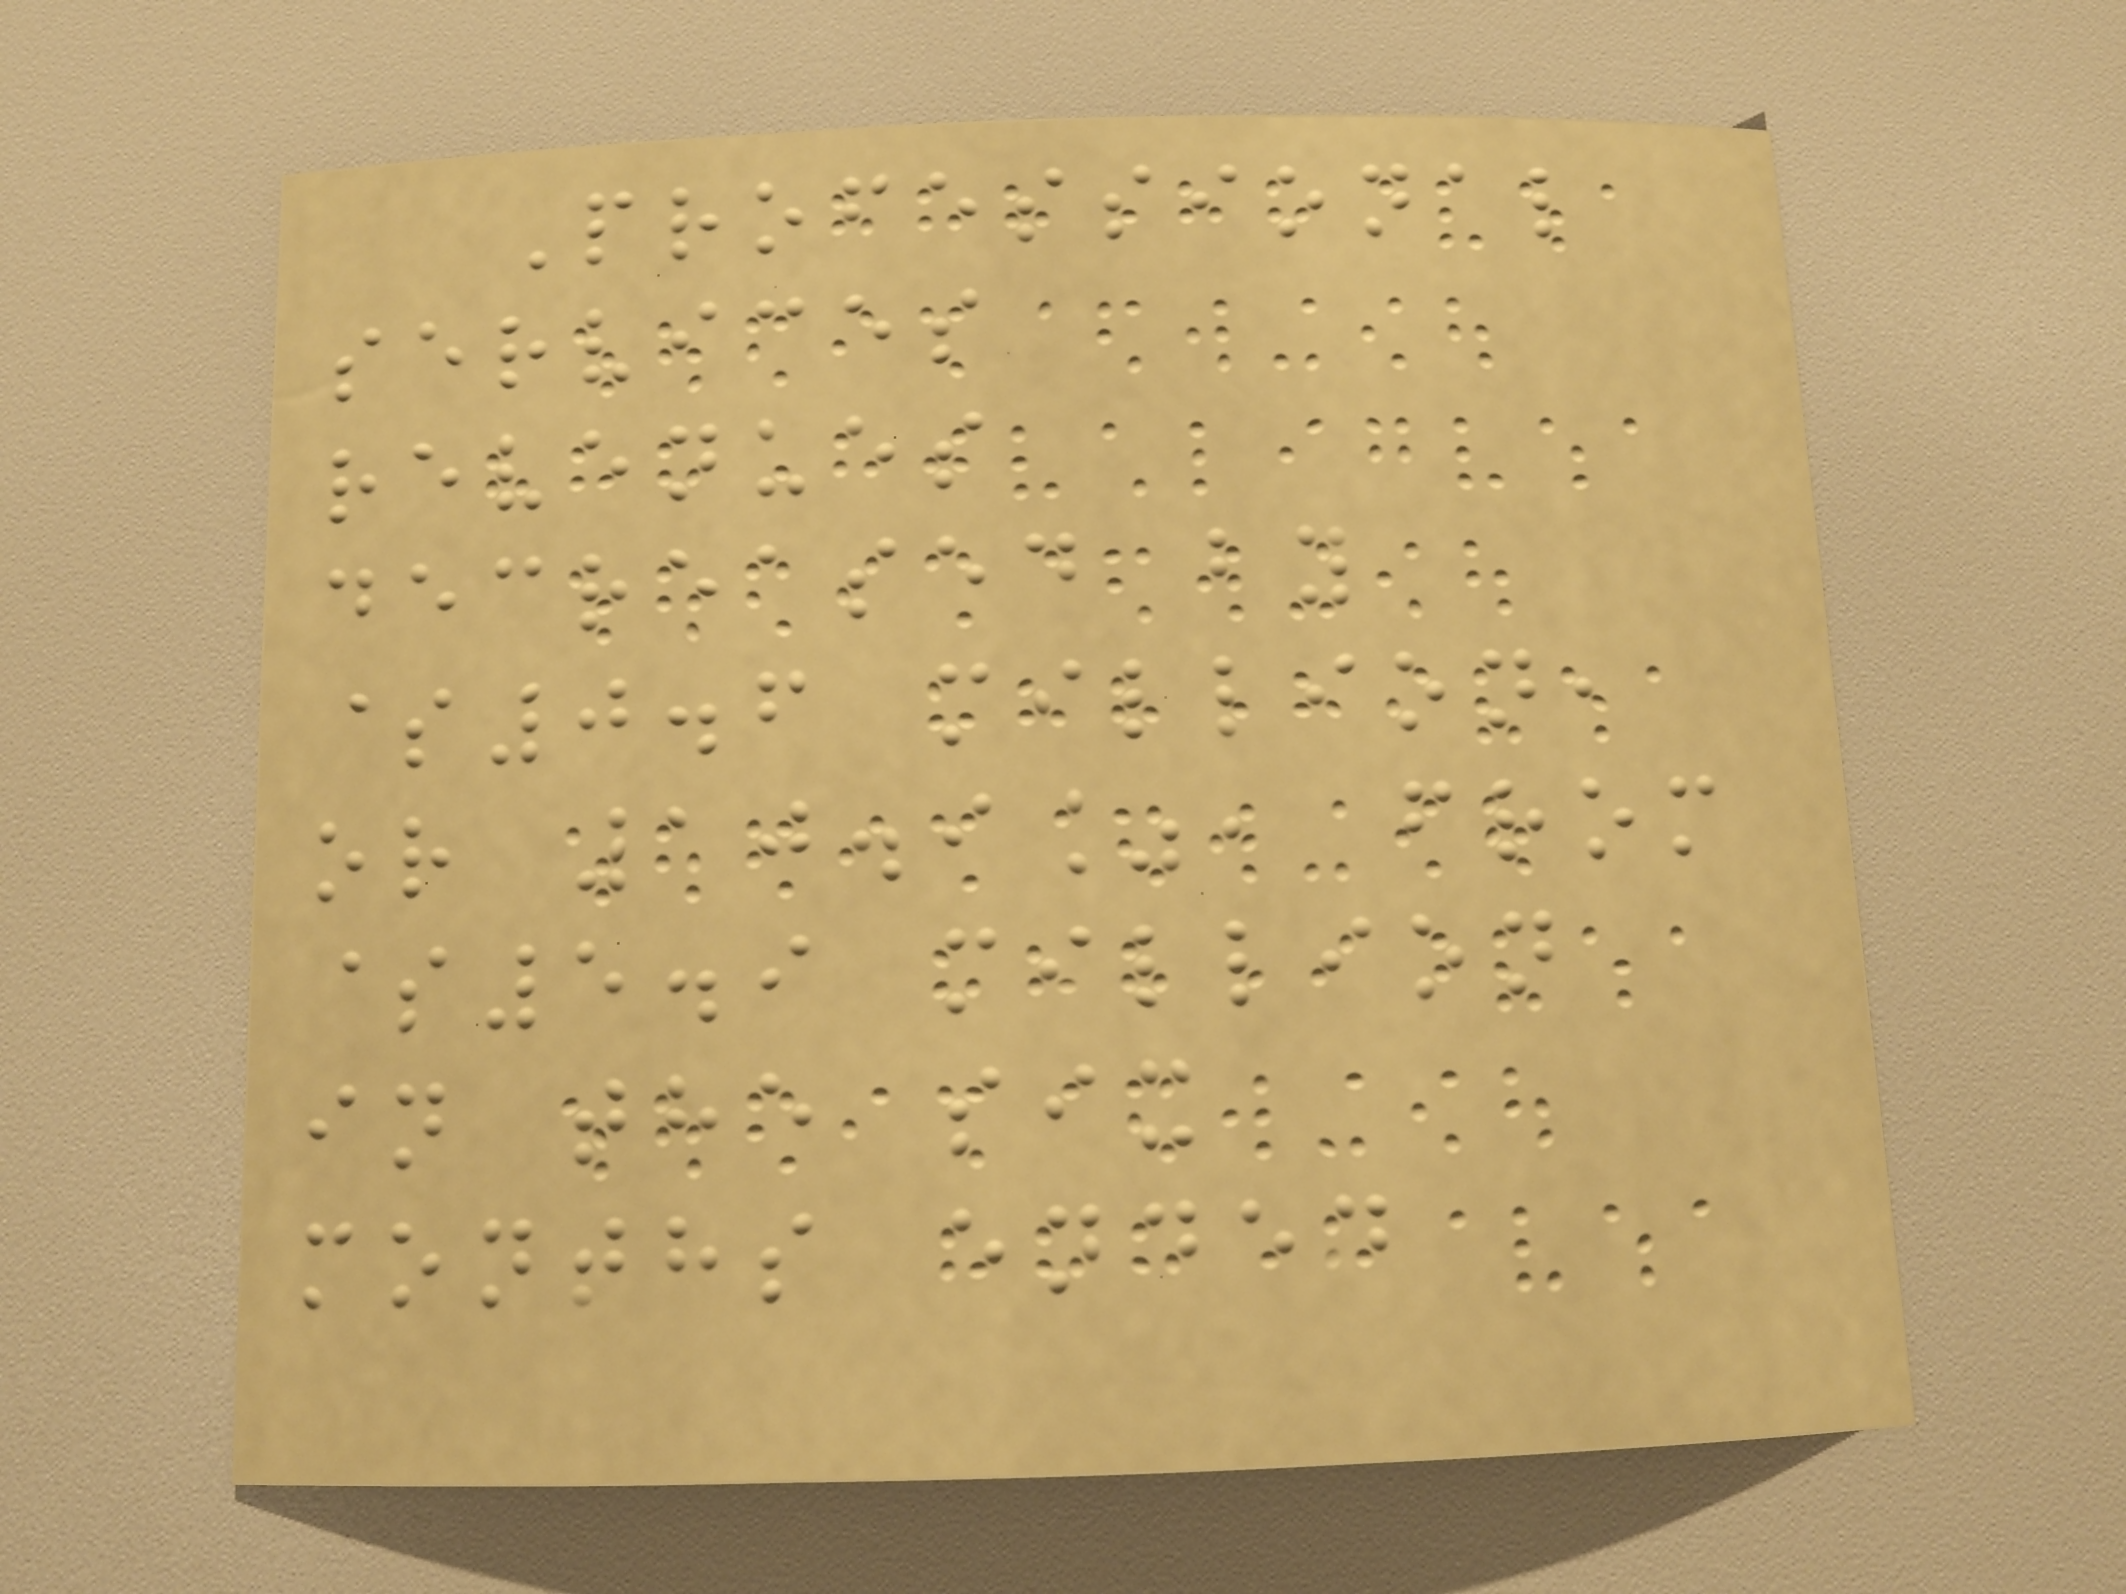Professional
services
revenues
decreased by
$0.6 million,
or 10.9%, from
$5.9 million
in the six
months ended
